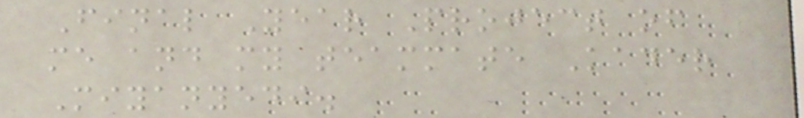Final Year Project of
me and my teammate Kader
Miyanyedi.
